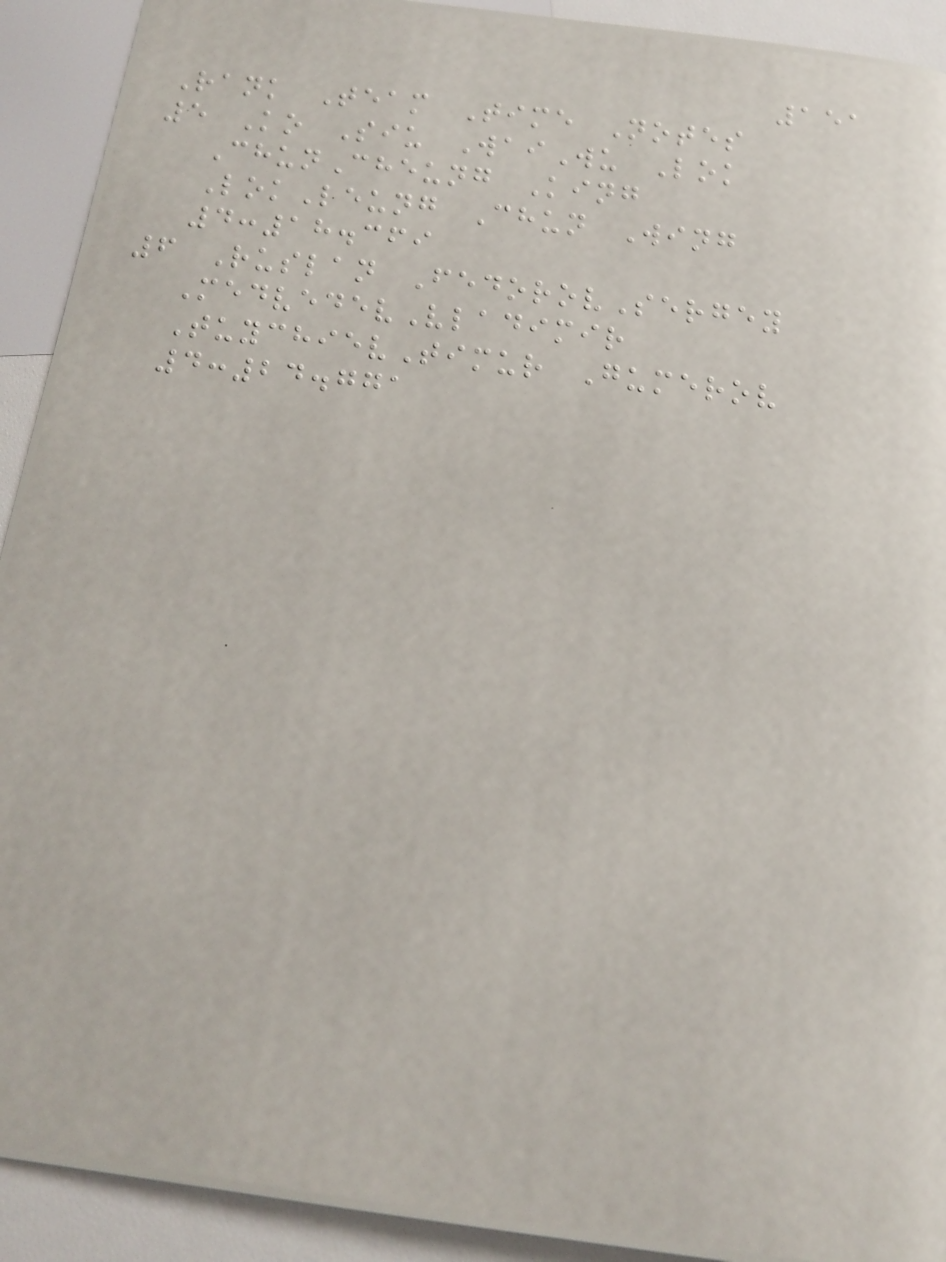151
Rank Team Time Notes
5 Ko Siu WaiWu Lok
ChunCheung King
LokLeung Chun Wing
4:18.369
6 Ruslan FedorovSergey
MedvedevVladimir
TuychievTimur Gumerov
4:24.771
